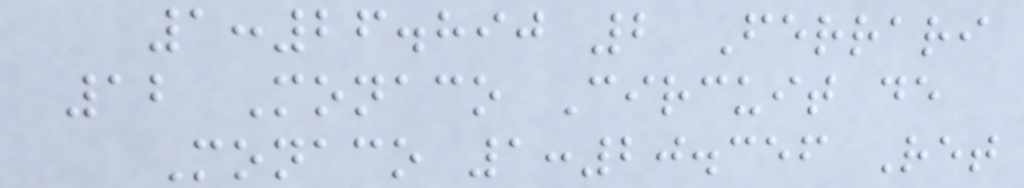1:26.890 2 Ferrari
12 Monaco Circuit de
Monaco 1:20.356 Ret
